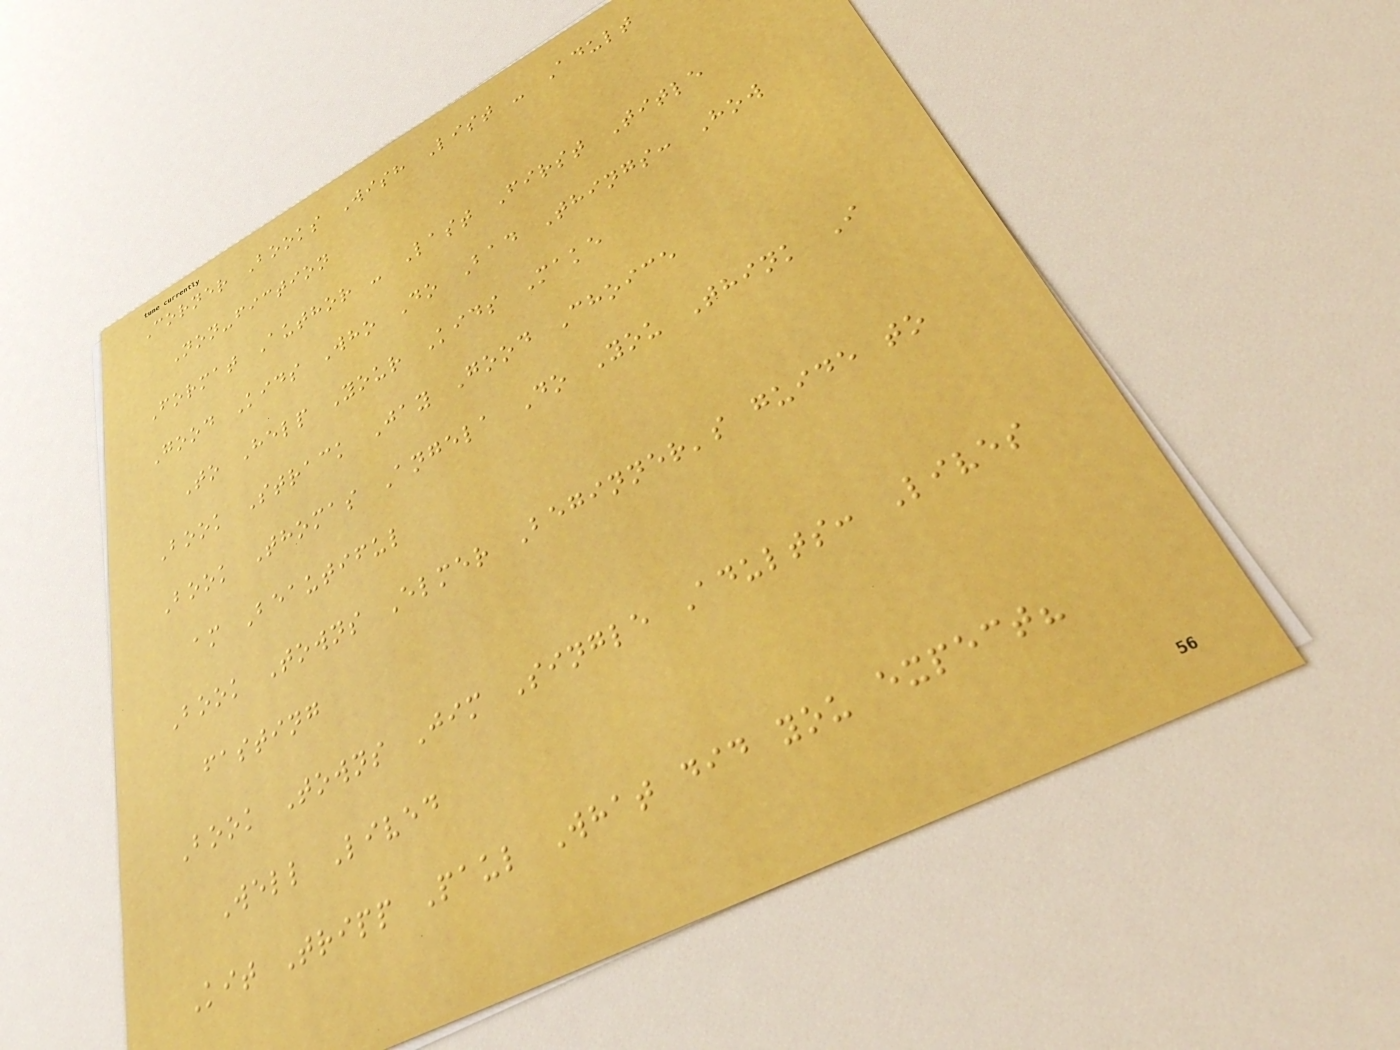Corner Books Wish List - Adult
Non-fiction
Format Author - Last First Title
Good Kids Who Do Bad Things: How
To Help Your Kids Make
Book Strack Jay Good Choice
Book Thomas Angela Do You Think I
am Beautiful
Book Towns Elmer Beginner's guide to
fasting
Book Towns Jim Single Adults: Lives
Well Lived
Kit Tripp Paul What did you expect?
